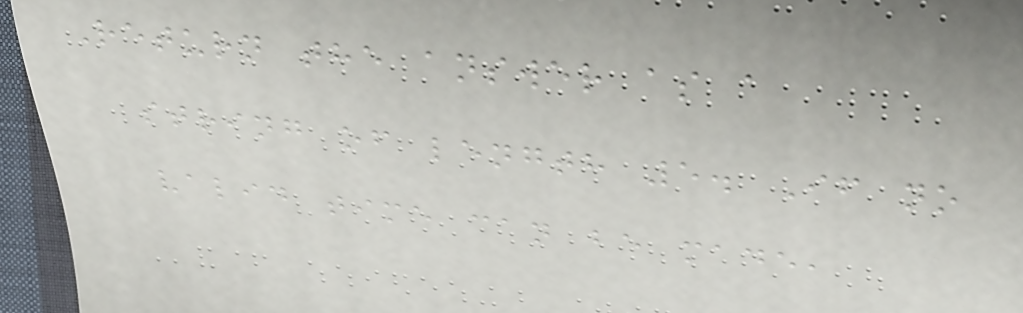Return the answer as a
string of length 5. If no
valid time can be made,
